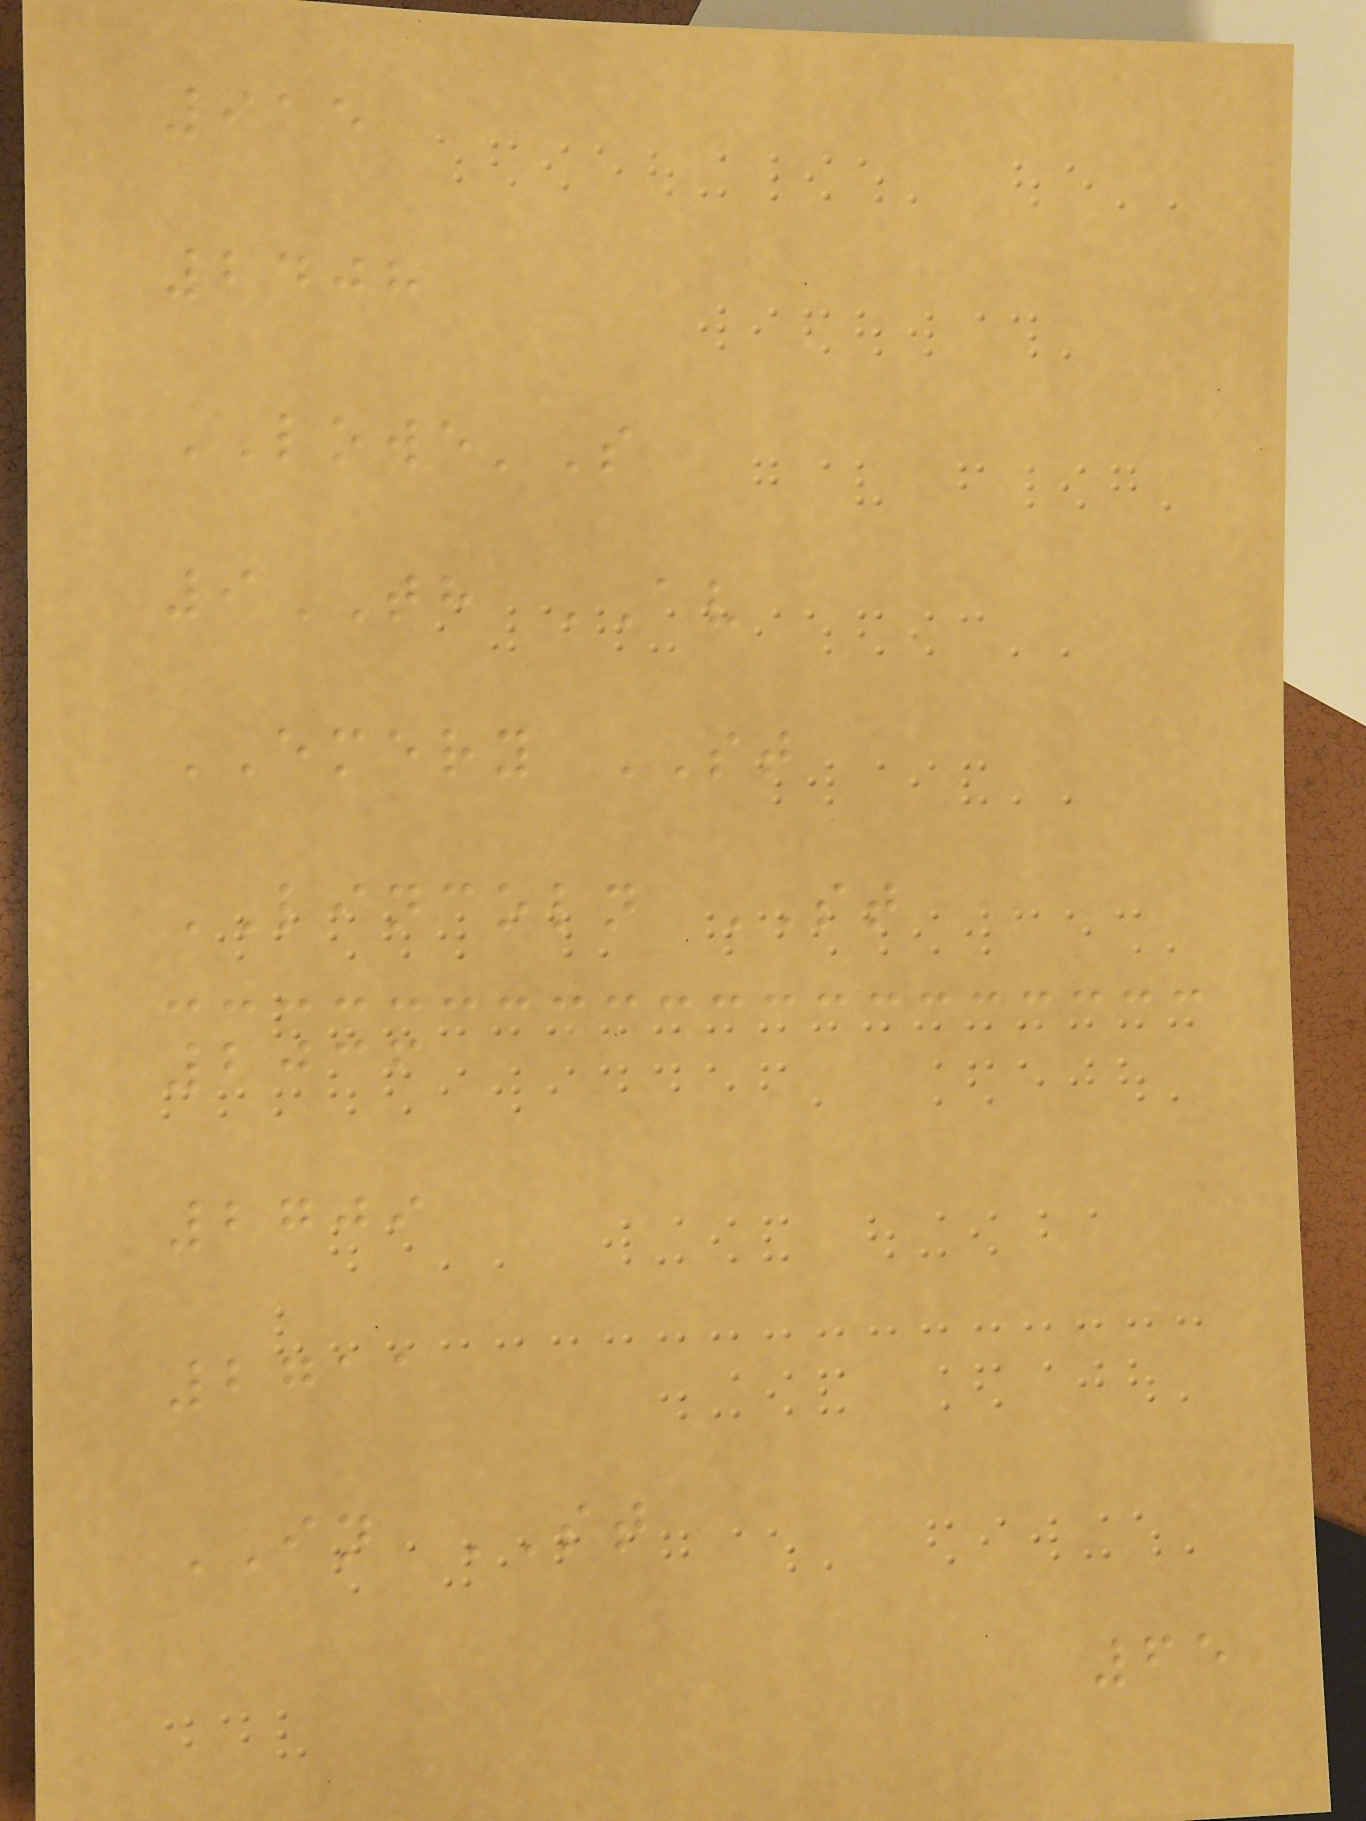915
2408
LOWE'S
9TH AV
EMERY ST
LINCOLN ST
2036
2709
2711
IN ST
65
